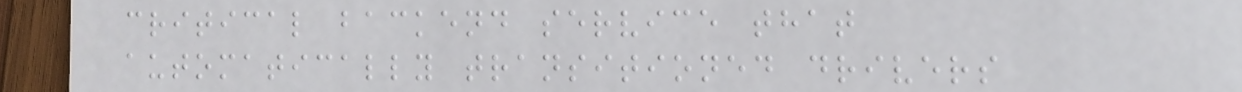critical backend service that
automatically transitioned drivers
